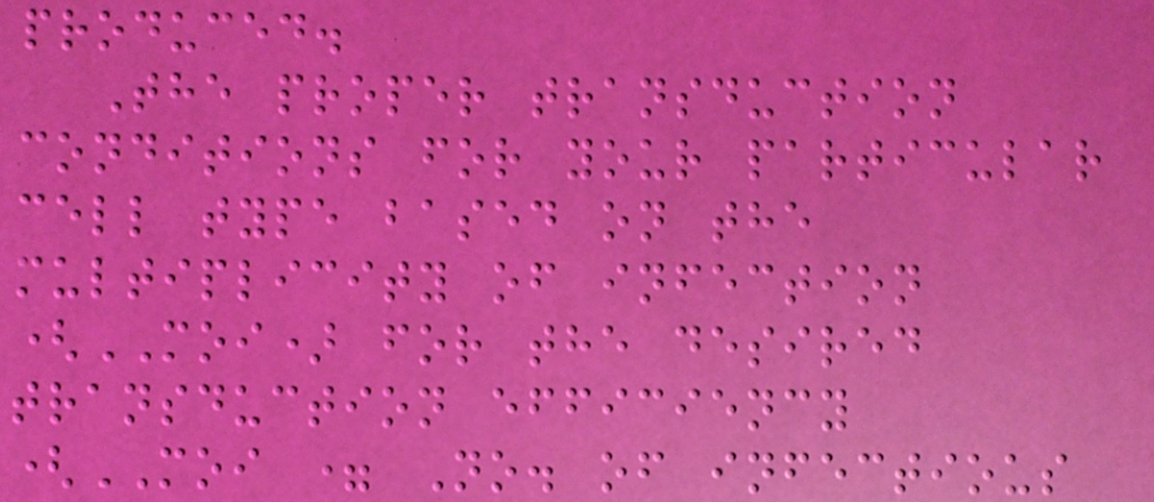produced.
The proper transduction
conditions for your particular
cell type based on the
multiplicity of infection
(MOI) for the desired
transduction efficiency
(MOI = No. of infectious
